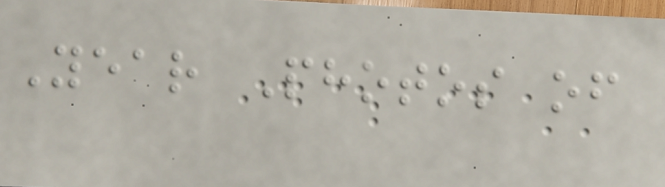Year Photos of
